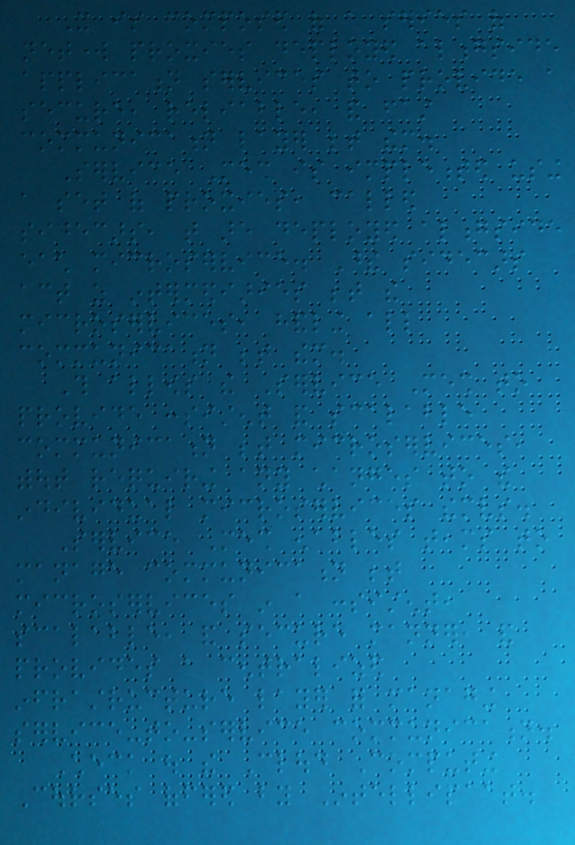It is composed of a series of
network proxies deployed alongside
application services to provide a
secure, reliable, and fast
communication layer between them.
Service Mesh is implemented using
a set of proxies, called
sidecars, that are deployed alongside
each microservice. These sidecars
act as intermediaries between the
microservices, handling all
communication between them.
This allows the Service Mesh to
provide consistent and scalable
communication between microservices,
without requiring any changes to the
individual microservices themselves.
Service Mesh enables teams to
manage communication between
microservices in a consistent,
scalable, and secure manner, and
provides a centralized
infrastructure layer for managing
service-to-service communication.
Check out the Cloud Computing
Courses offered by Intellipaat.
